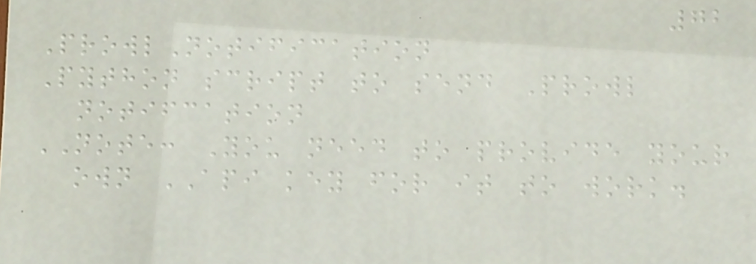72
ProwlNotification
Python script to send Prowl
notifcation
NOTE: You need to provide your
own API key for it to work.
